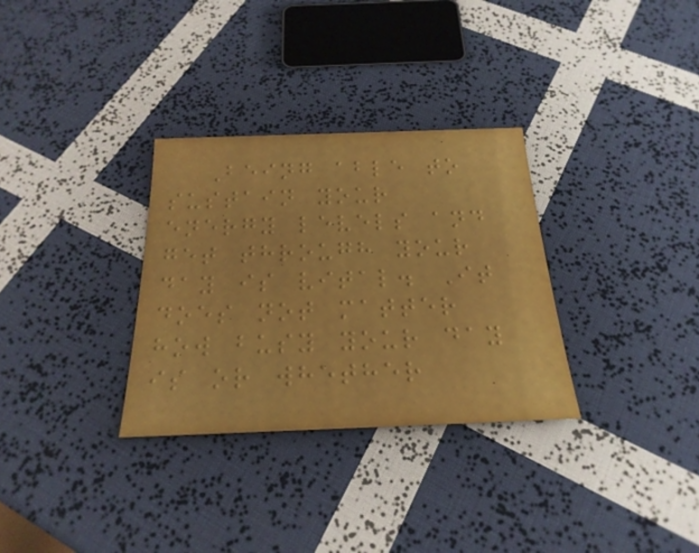Being able to
sustain your
energy levels and
get through your
day is vital. It
does not matter
how busy your day
is or whether
